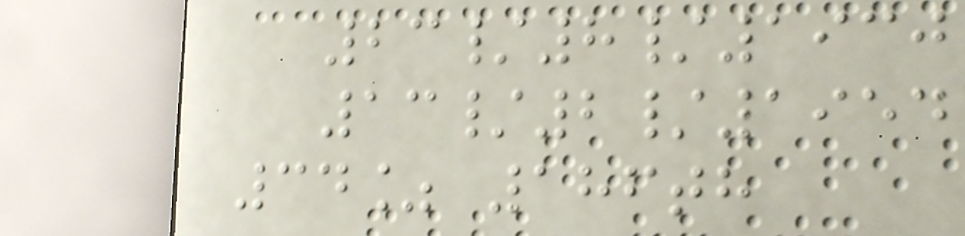23/8/1930
13/2/1954
34% 186th
